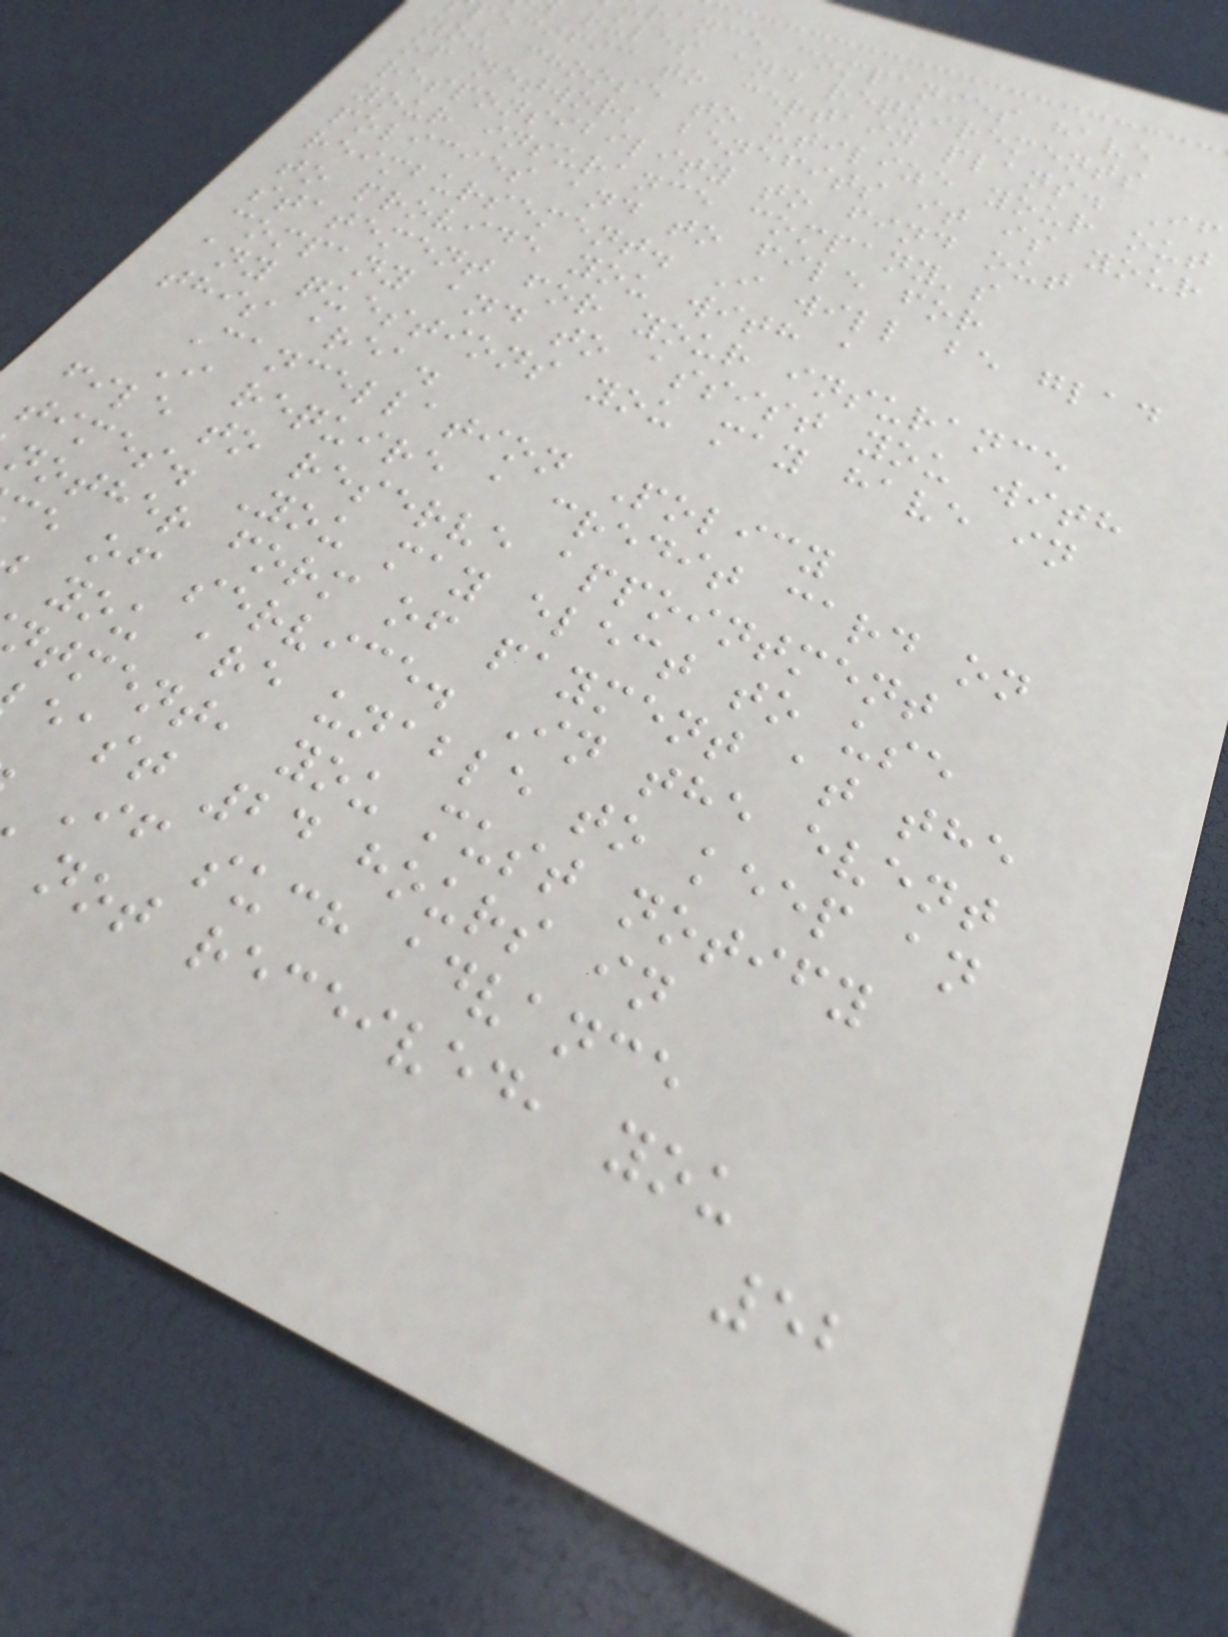rance companies have
rules and requirements
pecific to certain plans. If
you choose to utilize your out
of network benefits it is your
responsibility to find out
your insurance company's
policies and to file for
reimbursement. I will be glad
to provide you with a
statement for your insurance
company and to assist you with
any questions you may have in
this area.
Cancellation Policy
I require a credit card on
file to reserve appointment
times. You may elect to use
nother form of payment at the
e of service. In the event
you are unable to keep an
ntment, you must notify
east 24 hours in
If such advance
not received, you
52
